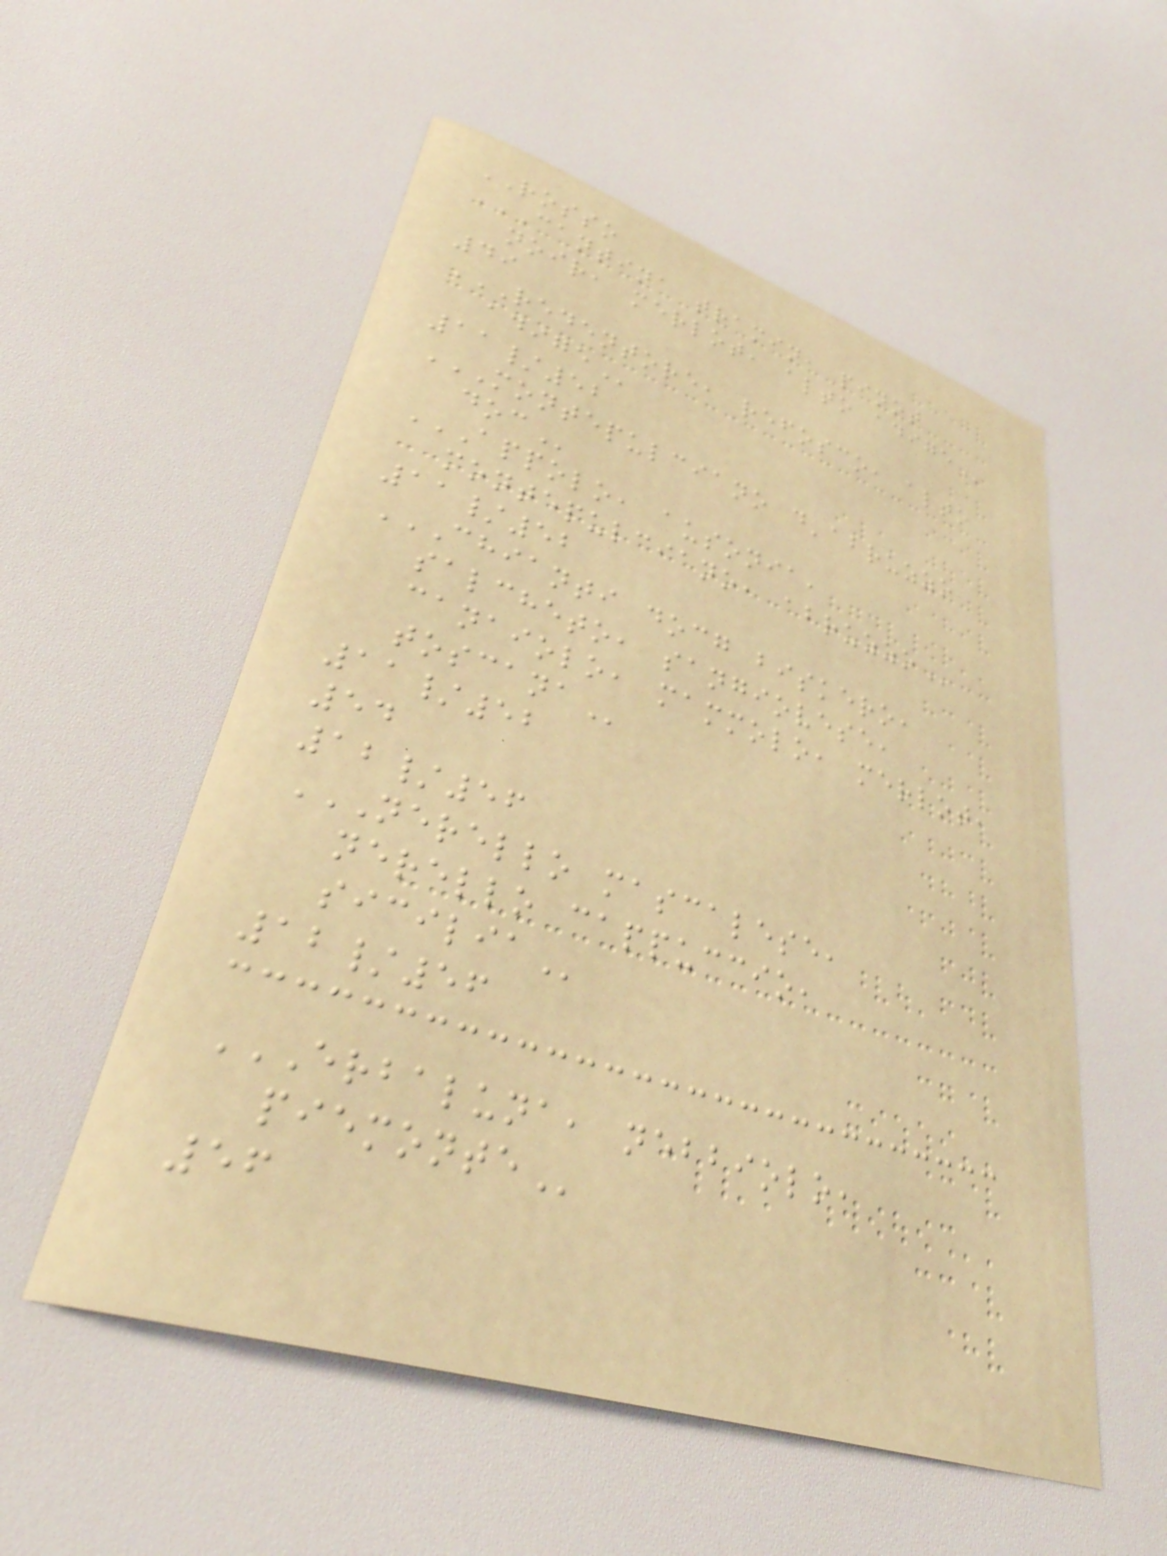ROSSO
CANTINA TRAMIN, PINOT
NOIR, MERLOT, ALTO ADIGE
49
REDENTORE, REFOSCO, ALTO
ADIGE
11/52
MONTEPULCIANO D'ABRUZZO
DOC
APPOLO, AUSONIA,
MONTEPULCIANO, ABRUZZO
11/52
CHIANTI DOCG BISKERO,
SALCHETO, SANGIOVESE,
CANAIOLO, MAMMOLO, MERLOT,
TOSCANA
11/52
54
12/56
NERELLO MASCALESE,
NERELLO CAPPUCCIO,
SICILIA
12/56
ERBALUNA, NEBBIOLO,
PIEMONTE
56
